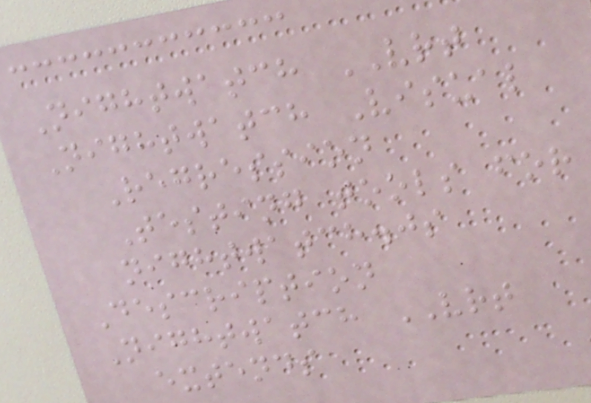Nightwatch VRT
Nightwatch Visual
Regression
Testing tools for
nightwatch.js
Description
Nightwatch VRT
extends
